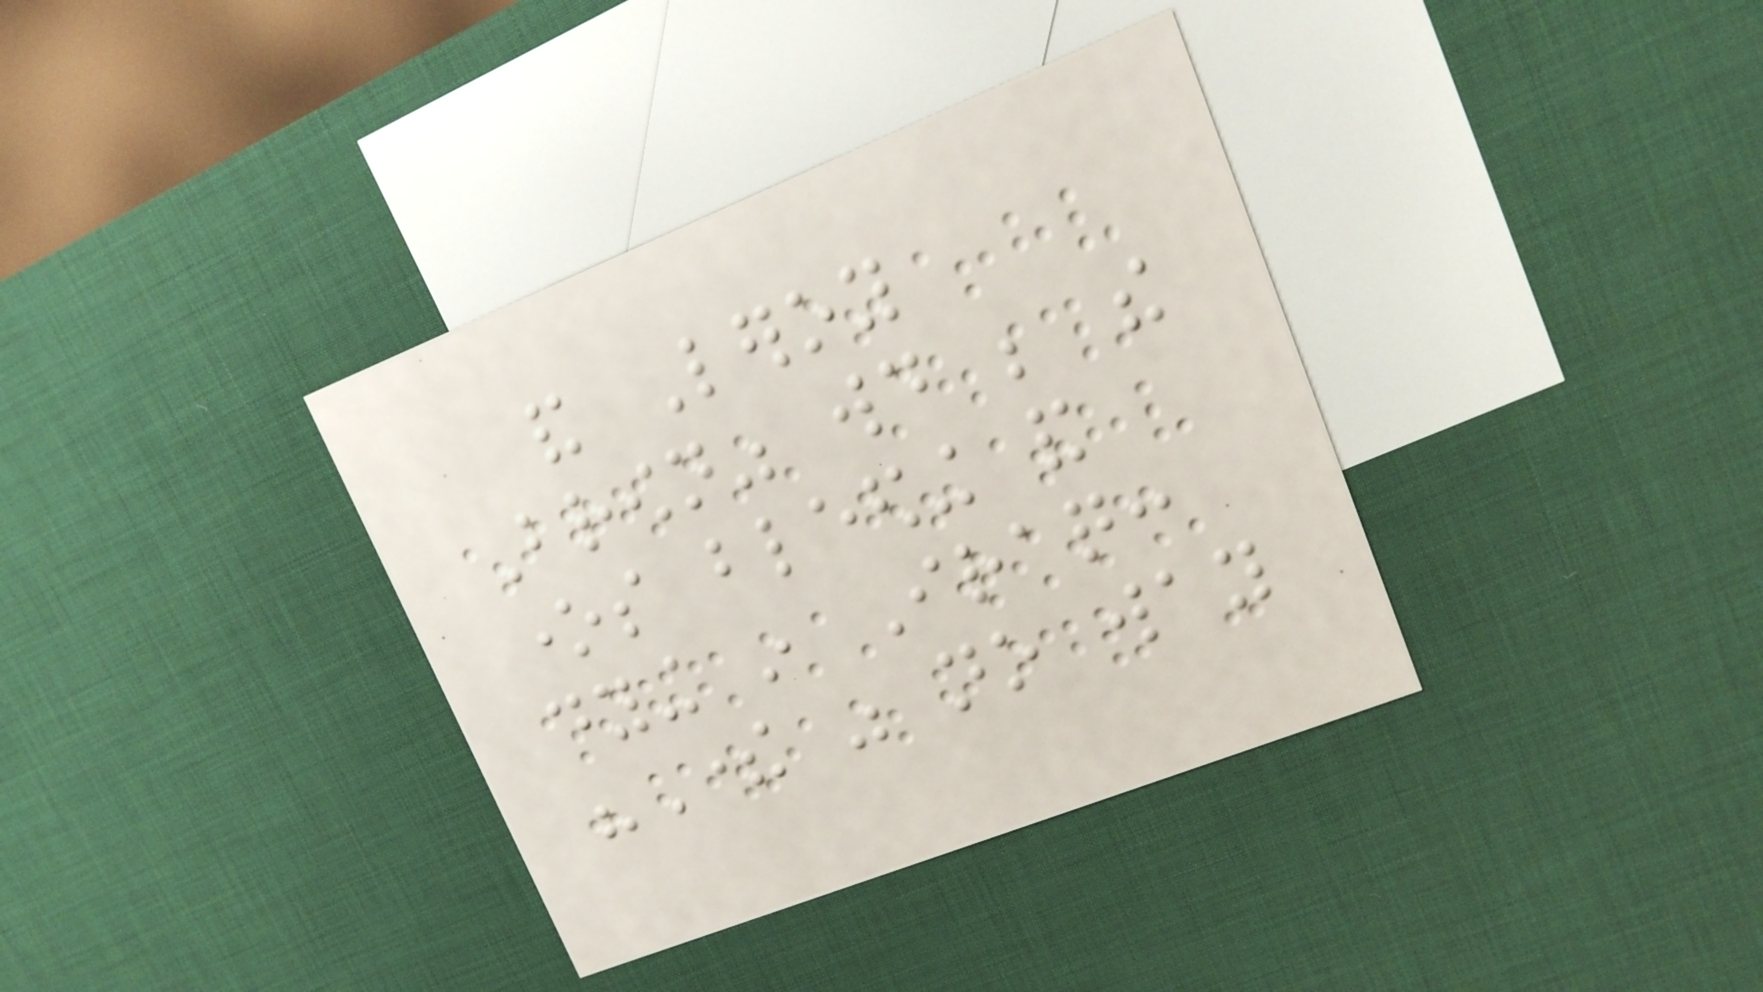and Leroy
Brown" would be the
ones bleeding and
dying in Iraq:
"There was no way
